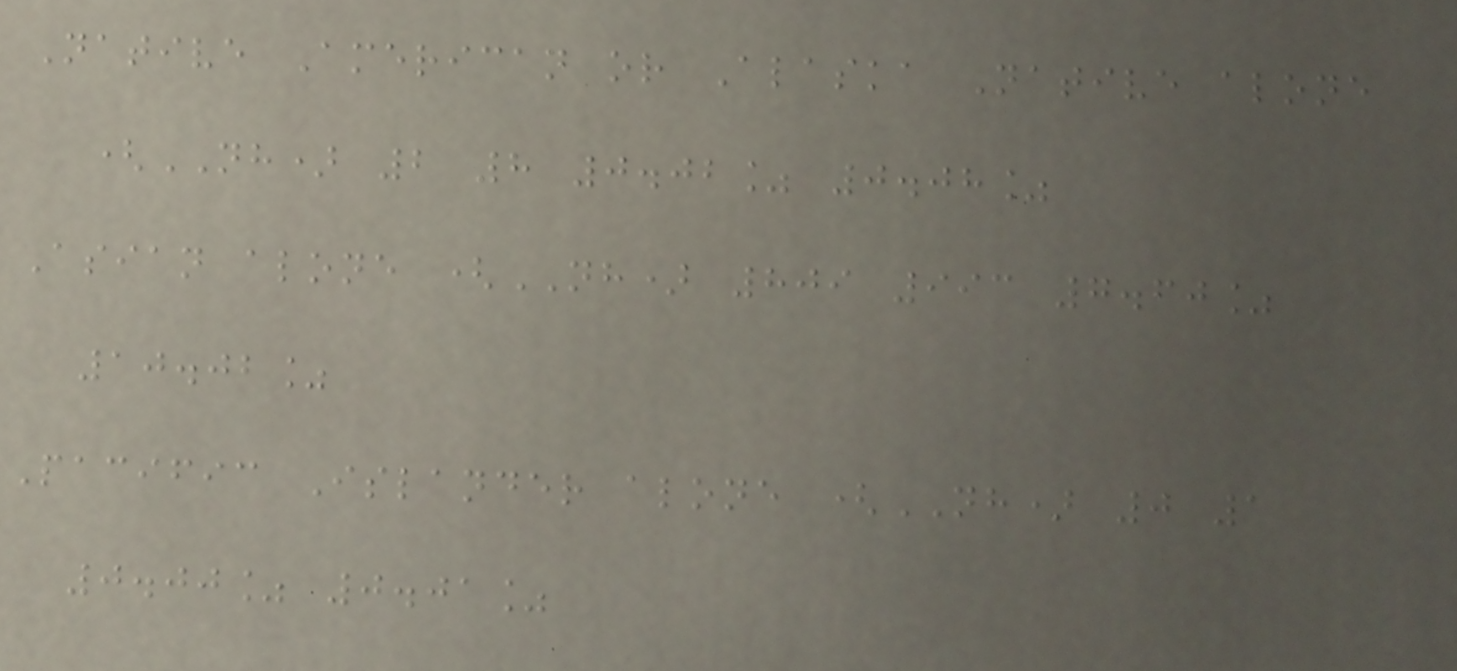Native American or Alaska Native alone
(NH) 2 8 0.02% 0.08%
Asian alone (NH) 809 993 7.60%
10.02%
Pacific Islander alone (NH) 0 1
0.00% 0.01%
